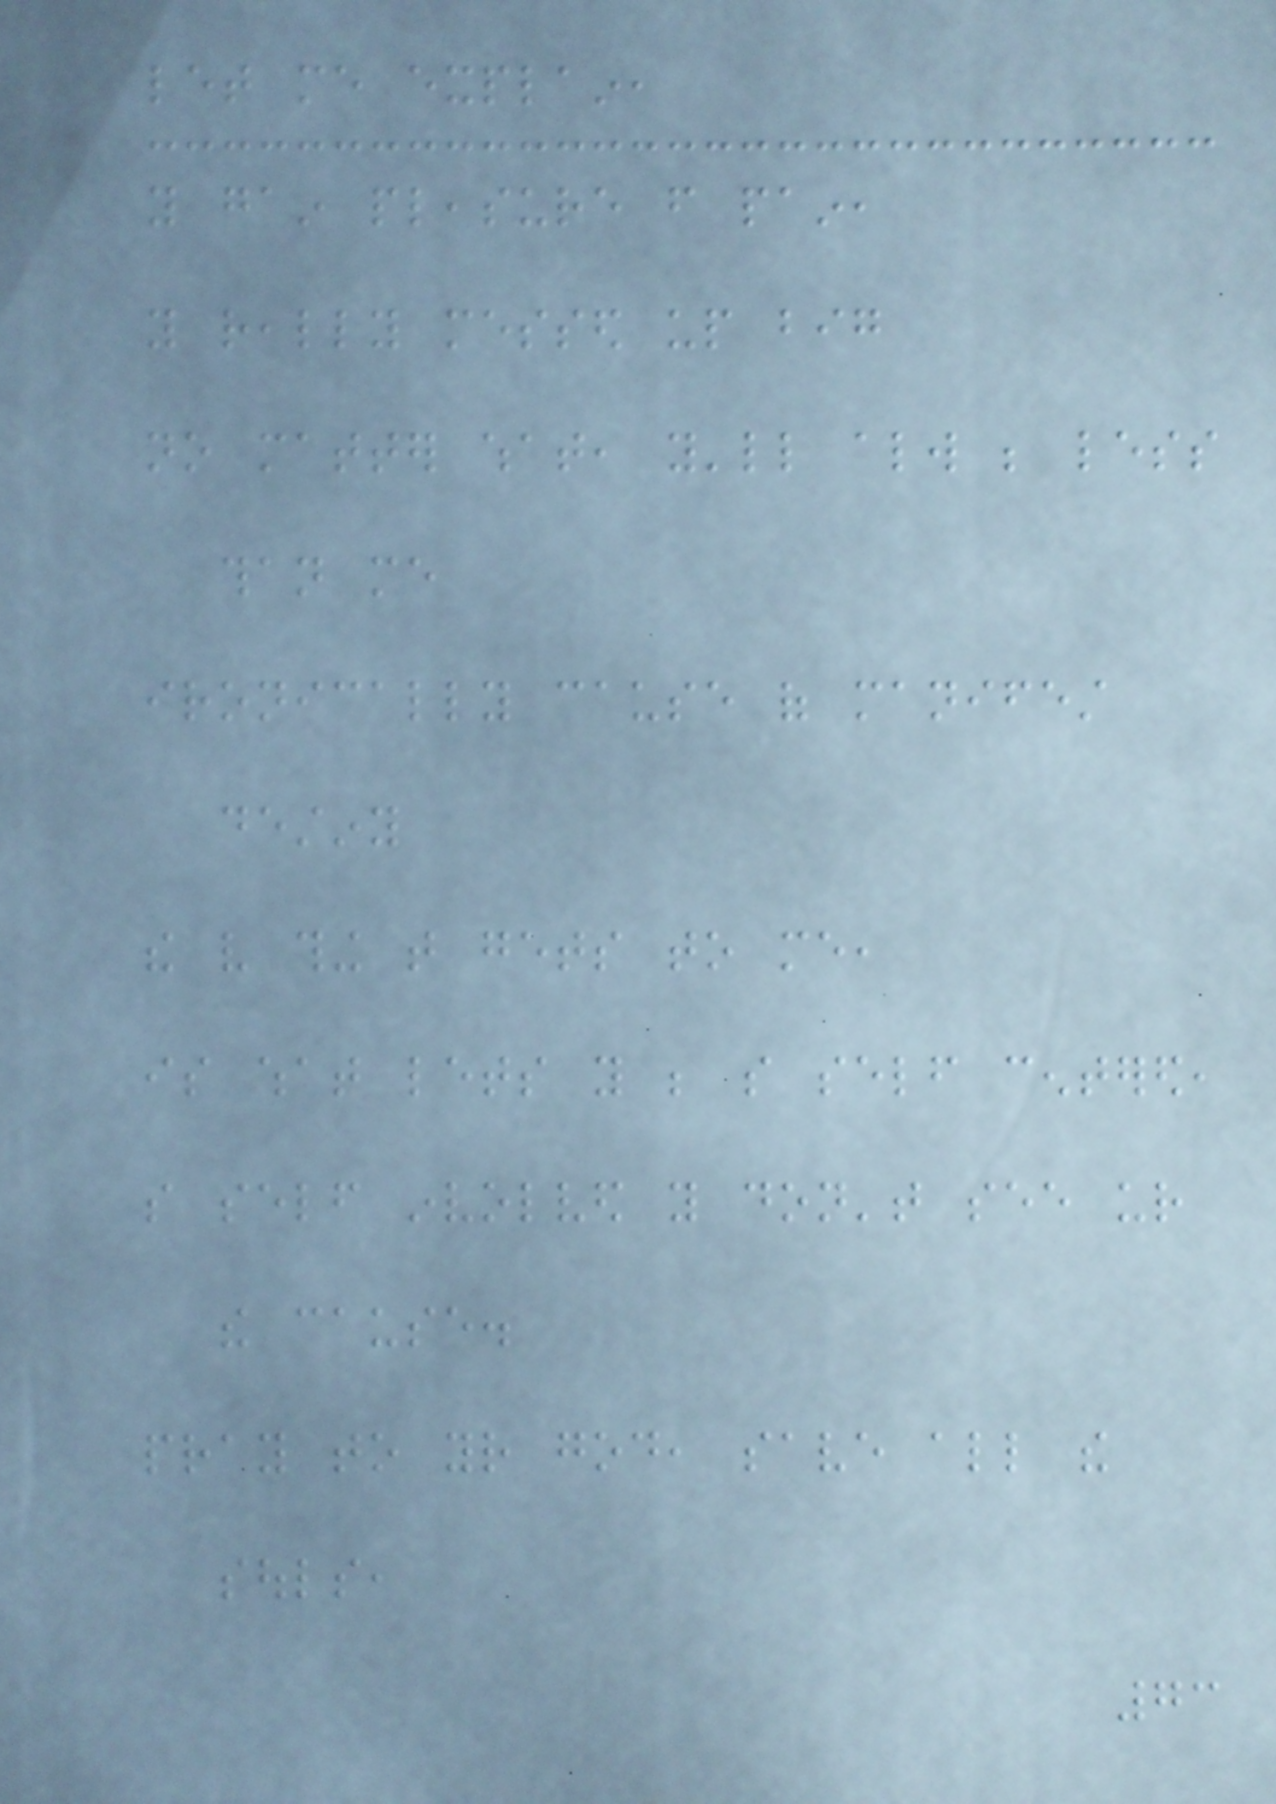let me explain,
you gain pleasure from pain,
you really messed up big
no matter what, you'll always be less
than me
ironically cause of manifest
destiny
the very thing that gets to me,
is what lets you be so self centered,
so self involved you don't see ur
the cause.
pray to your god, save all the
souls,
73
